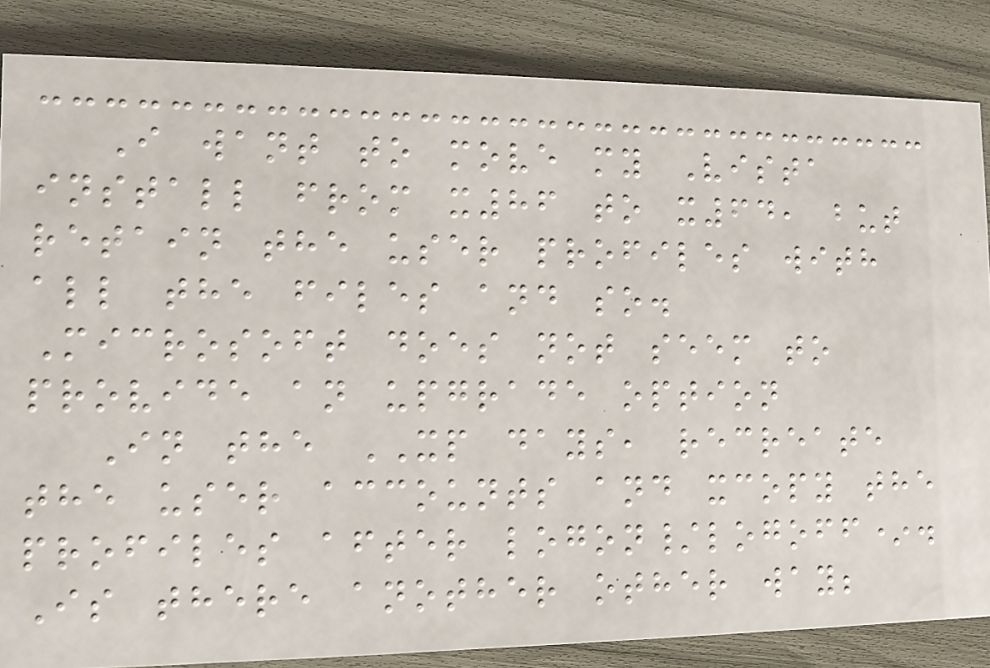I want to move my Vista
install from x86 to x64, but
retain the user profiles with
all the files and so.
Microsoft does not seem to
provide an upgrade option
In the XP days, recreate
the user accounts and xcopy the
profiles after logon/logoff*.
Is there another other way;
